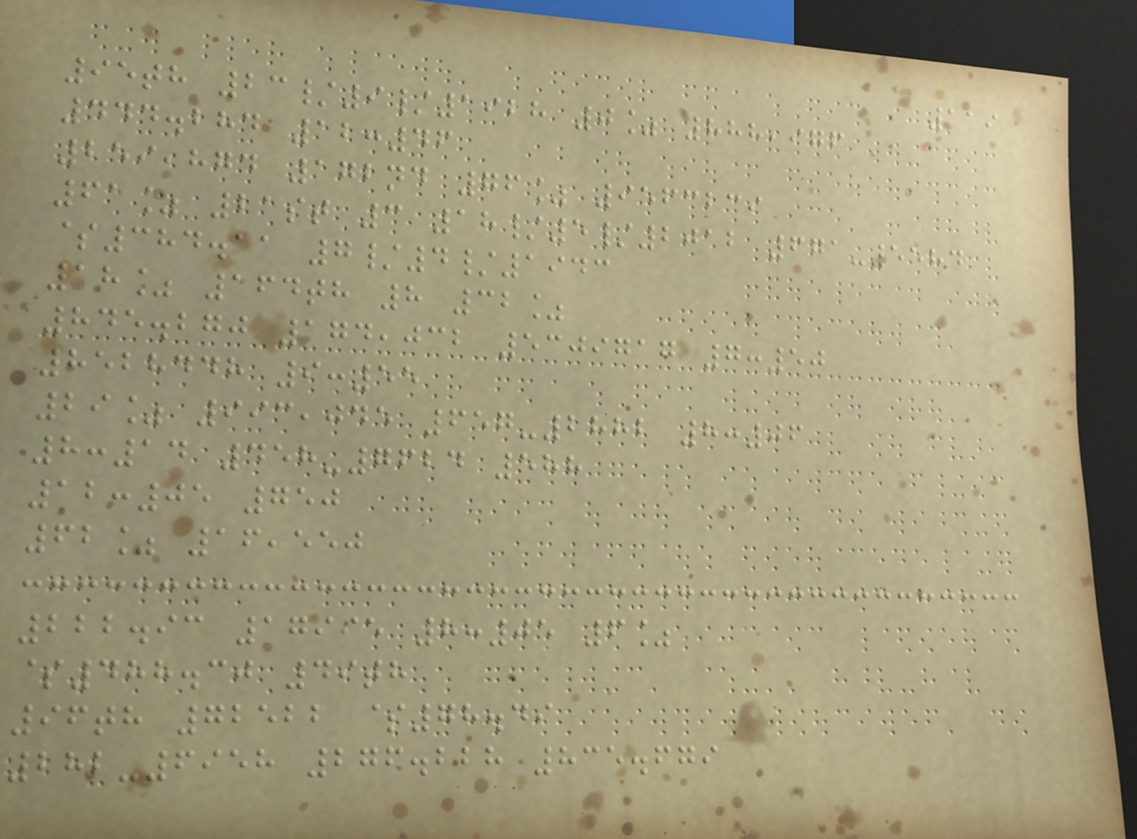119
95th 23/9/1928 0% 888,976
444.284 12:46
259,874 172nd 76% 9563239
61% 21st 3 18/5/2012 671-5584
$384.11 7/4/1943
18% 164th 8 32%
845.270 174,032 5309717 7:50
8528448 9:55
29% 993,045 657-2882 8:06
8:14 458-7624 588
12:05 750
62% 16,550
222.93 17995 8:05 6%
$488.30 49th
96th 72522 $78.49
282-6958 276.228 835.679
